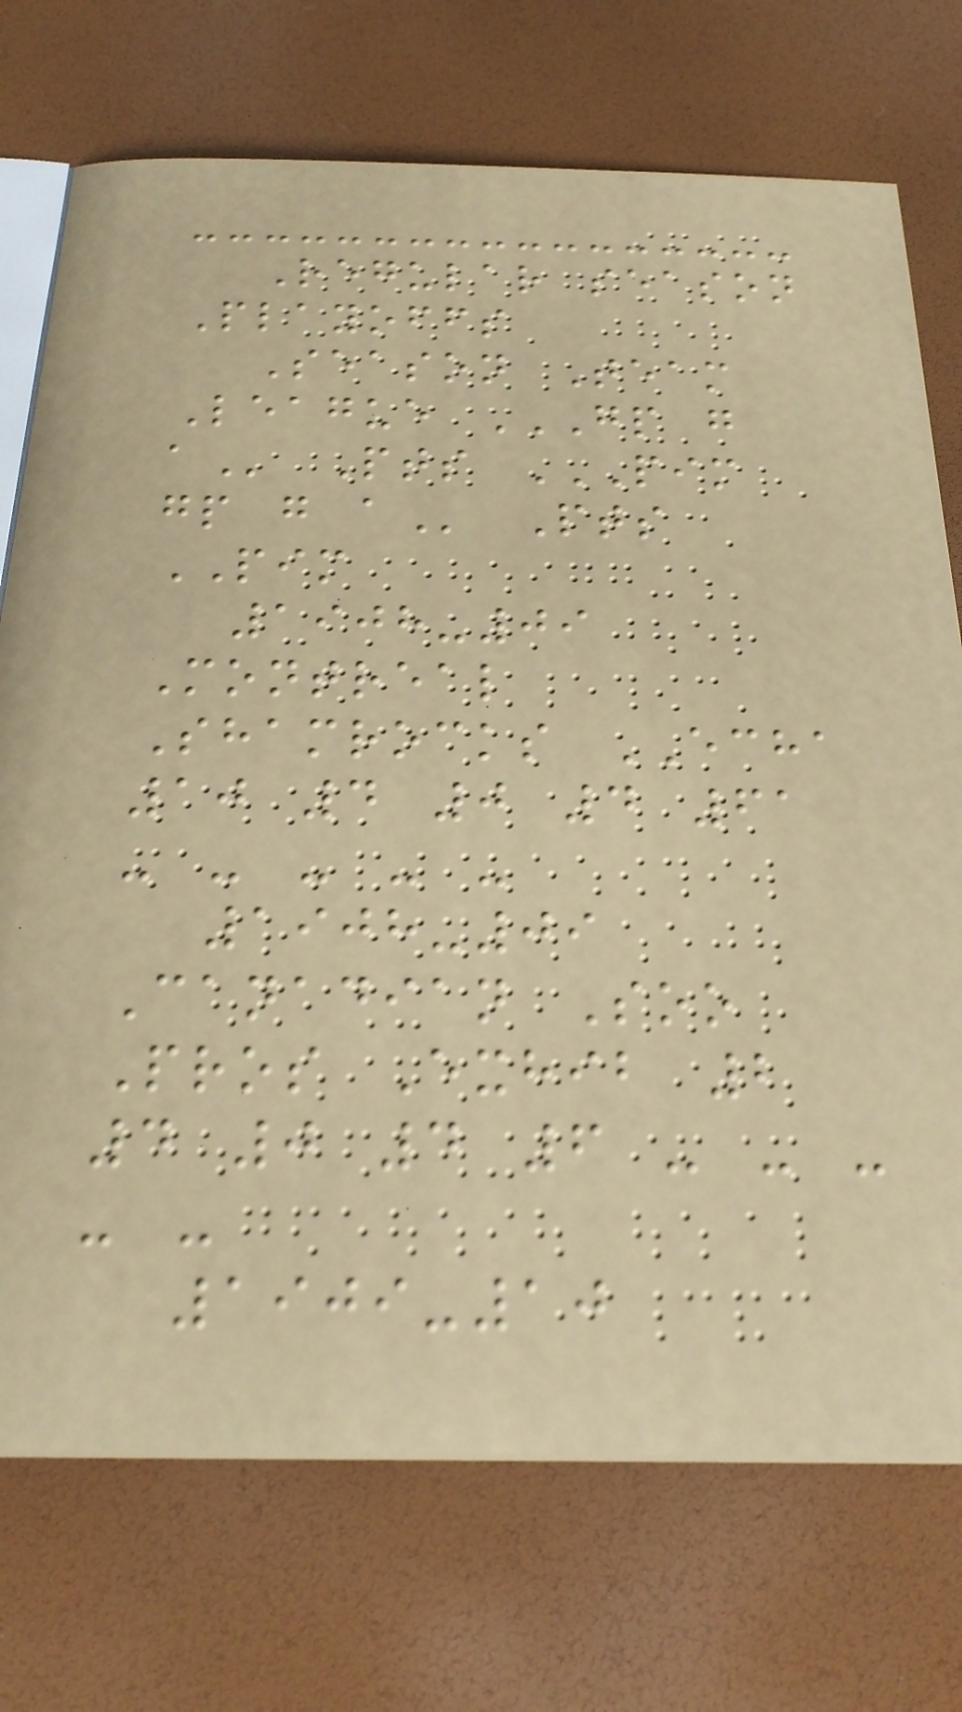Regular season
Playoffs
Season Team
League GP G
A Pts PIM
GP G A Pts
PIM
1908-09
Montreal
Shamrocks ECHA
10 4 0 4 61
- - - - -
1908-09
Canadian Soo
Pros Exhib 2
4 0 4 6 - - -
- -
1909-10
